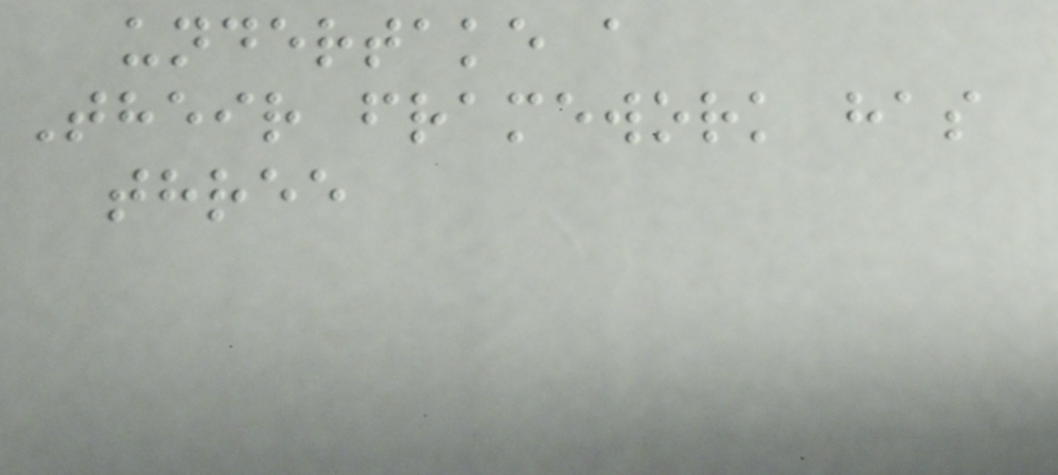undertake a
Their framework has
three
